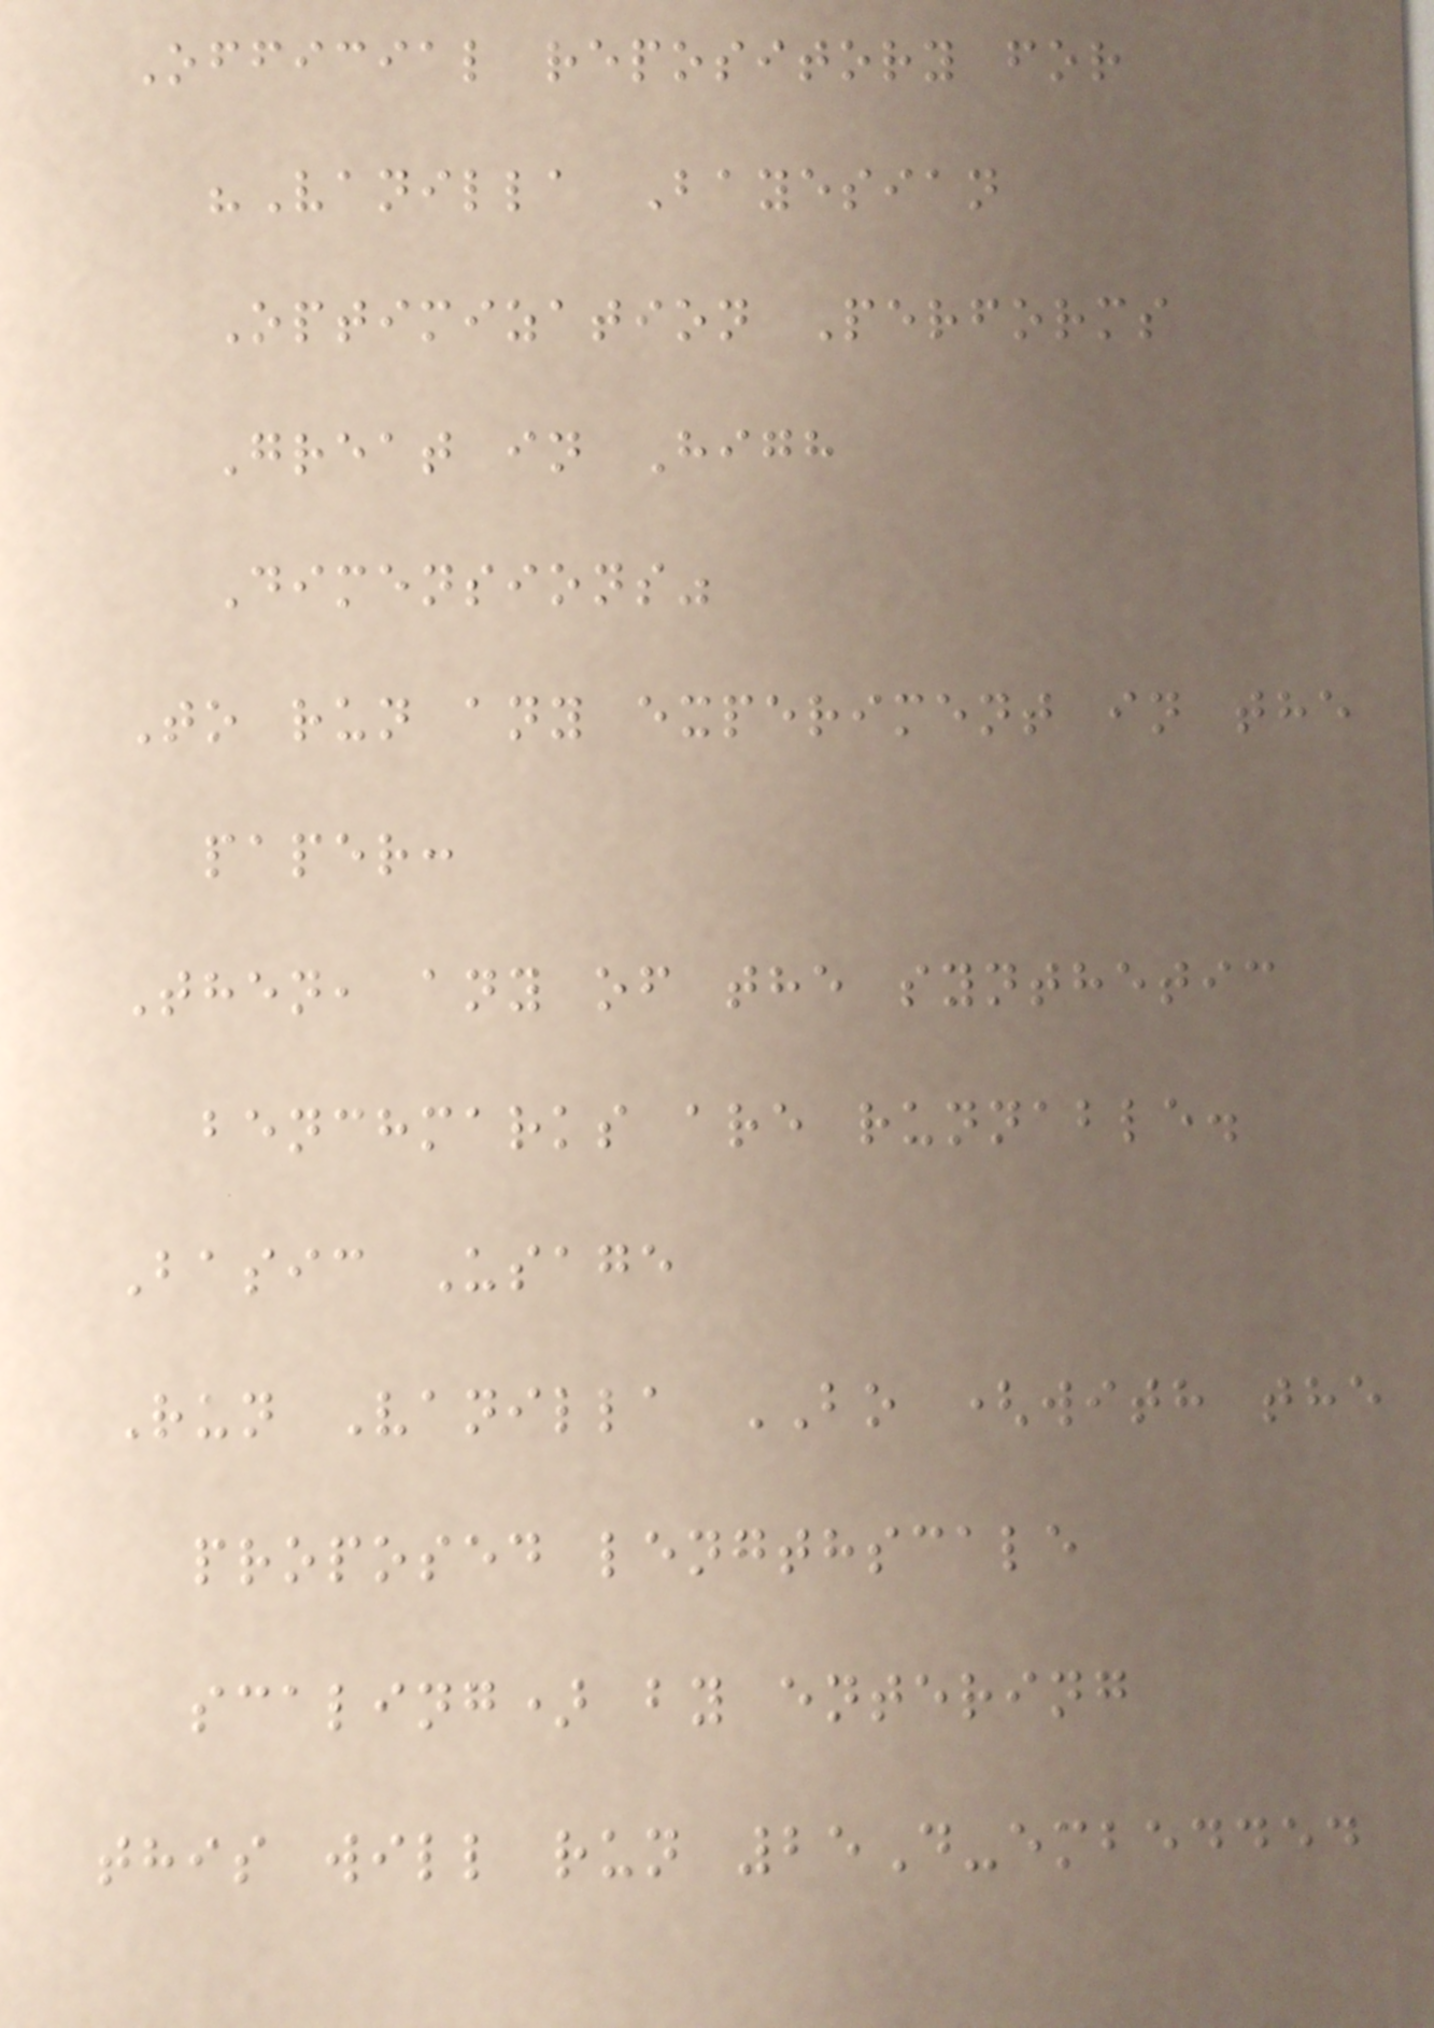Official repository for
"Vanilla Bayesian
Optimization Performs
Great in High
Dimensions"
To run any experiment in the
paper:
Then, any of the synthetic
benchmarks are runnable.
Basic Usage
Run Vanilla BO (with the
proposed lengthscale
scaling) by entering
this will run 25D-embedded
